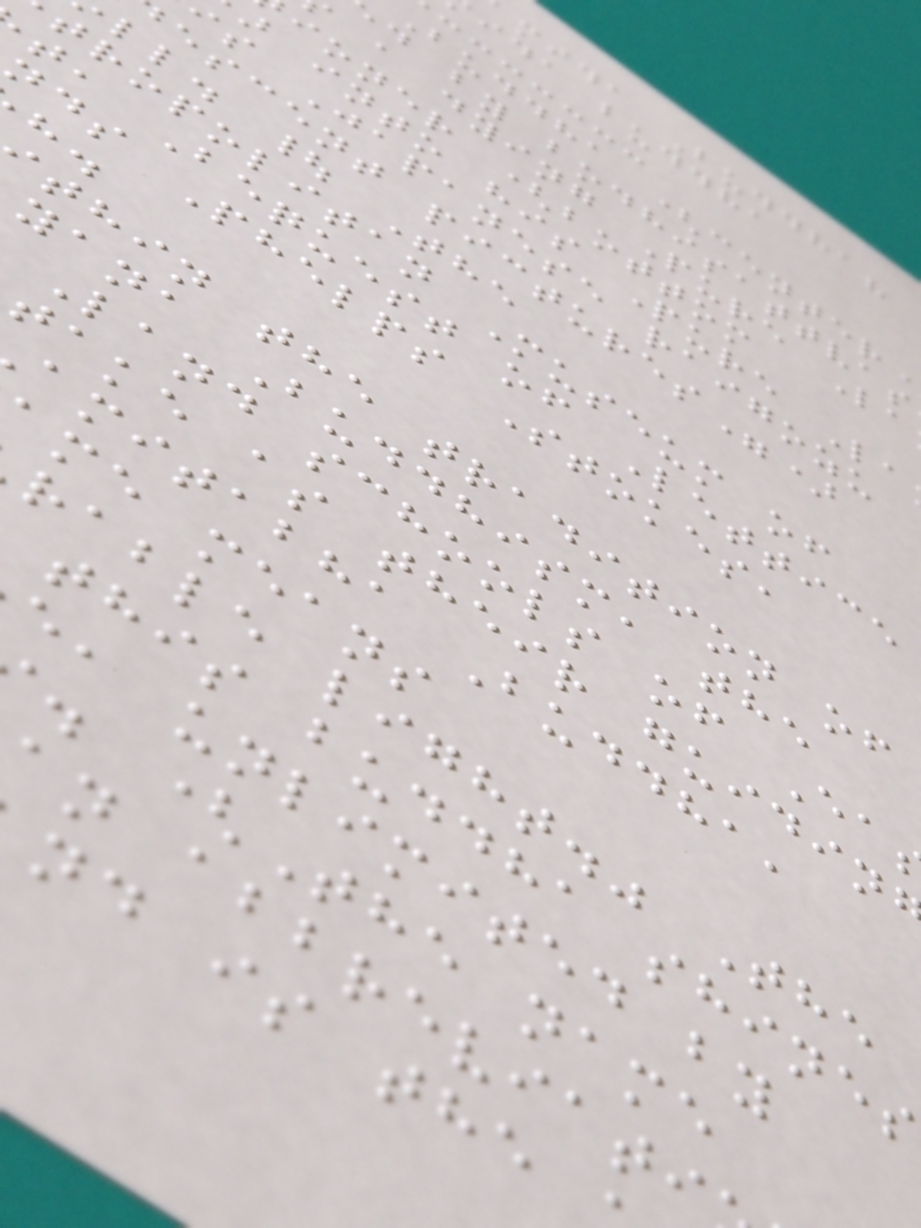mida Buddha?
ida buddha
Buddha (center
d by bodhisattvas
a dying Pure La
ioner (bottom
into his Pure La
s Japanese raigozu
escent pictures")
ll. | The
tropolitan Museum of
t, Bequest of Lettice
nds Phelps Stokes,
thin the tradition of
yana Buddhism, the
Land schools of Ea
take as their guidin
amitabha Buddha,
me means
rable light." The
this buddha shines
e, unlimited by
. (The name
an abbreviati
nd is the
